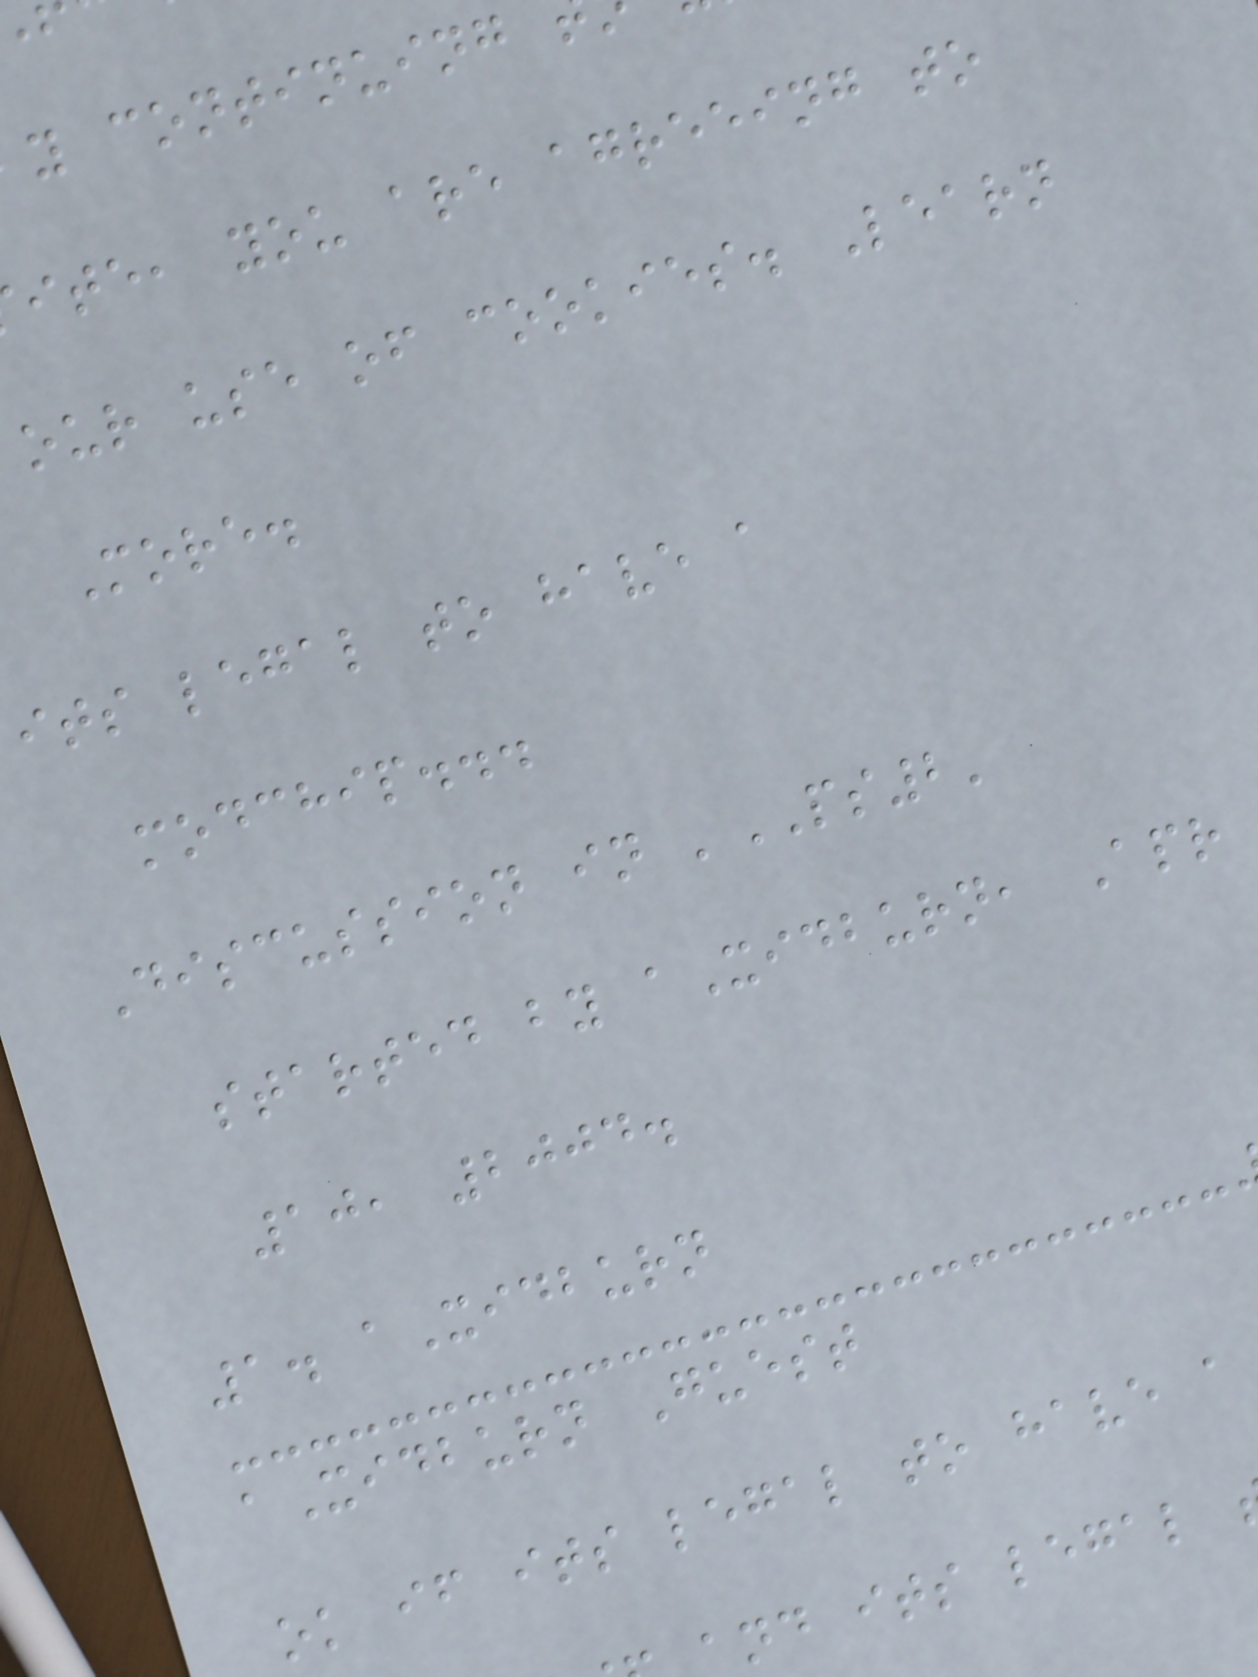y continuing
ite, you are agreeing to
our use of cookies. Learn
More.
its legal to have a
modchip...
Discussion in 'PS2'
started by aXidburn, Apr
10, 2004.
1. aXidburn
aXidburn Guest
ok if its legal to have a
and its legal
